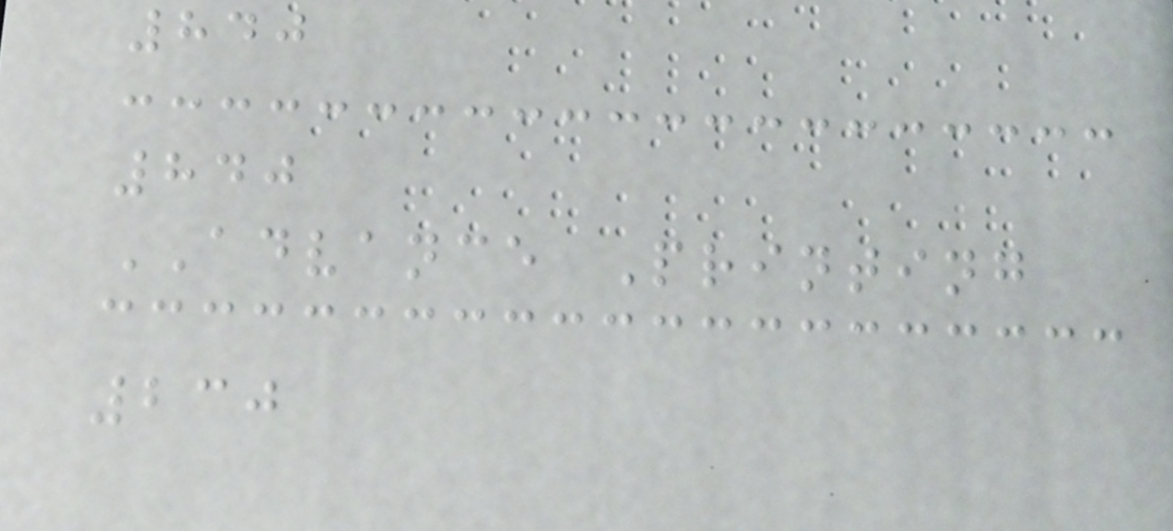840
840
ADVANCE Printing
230
